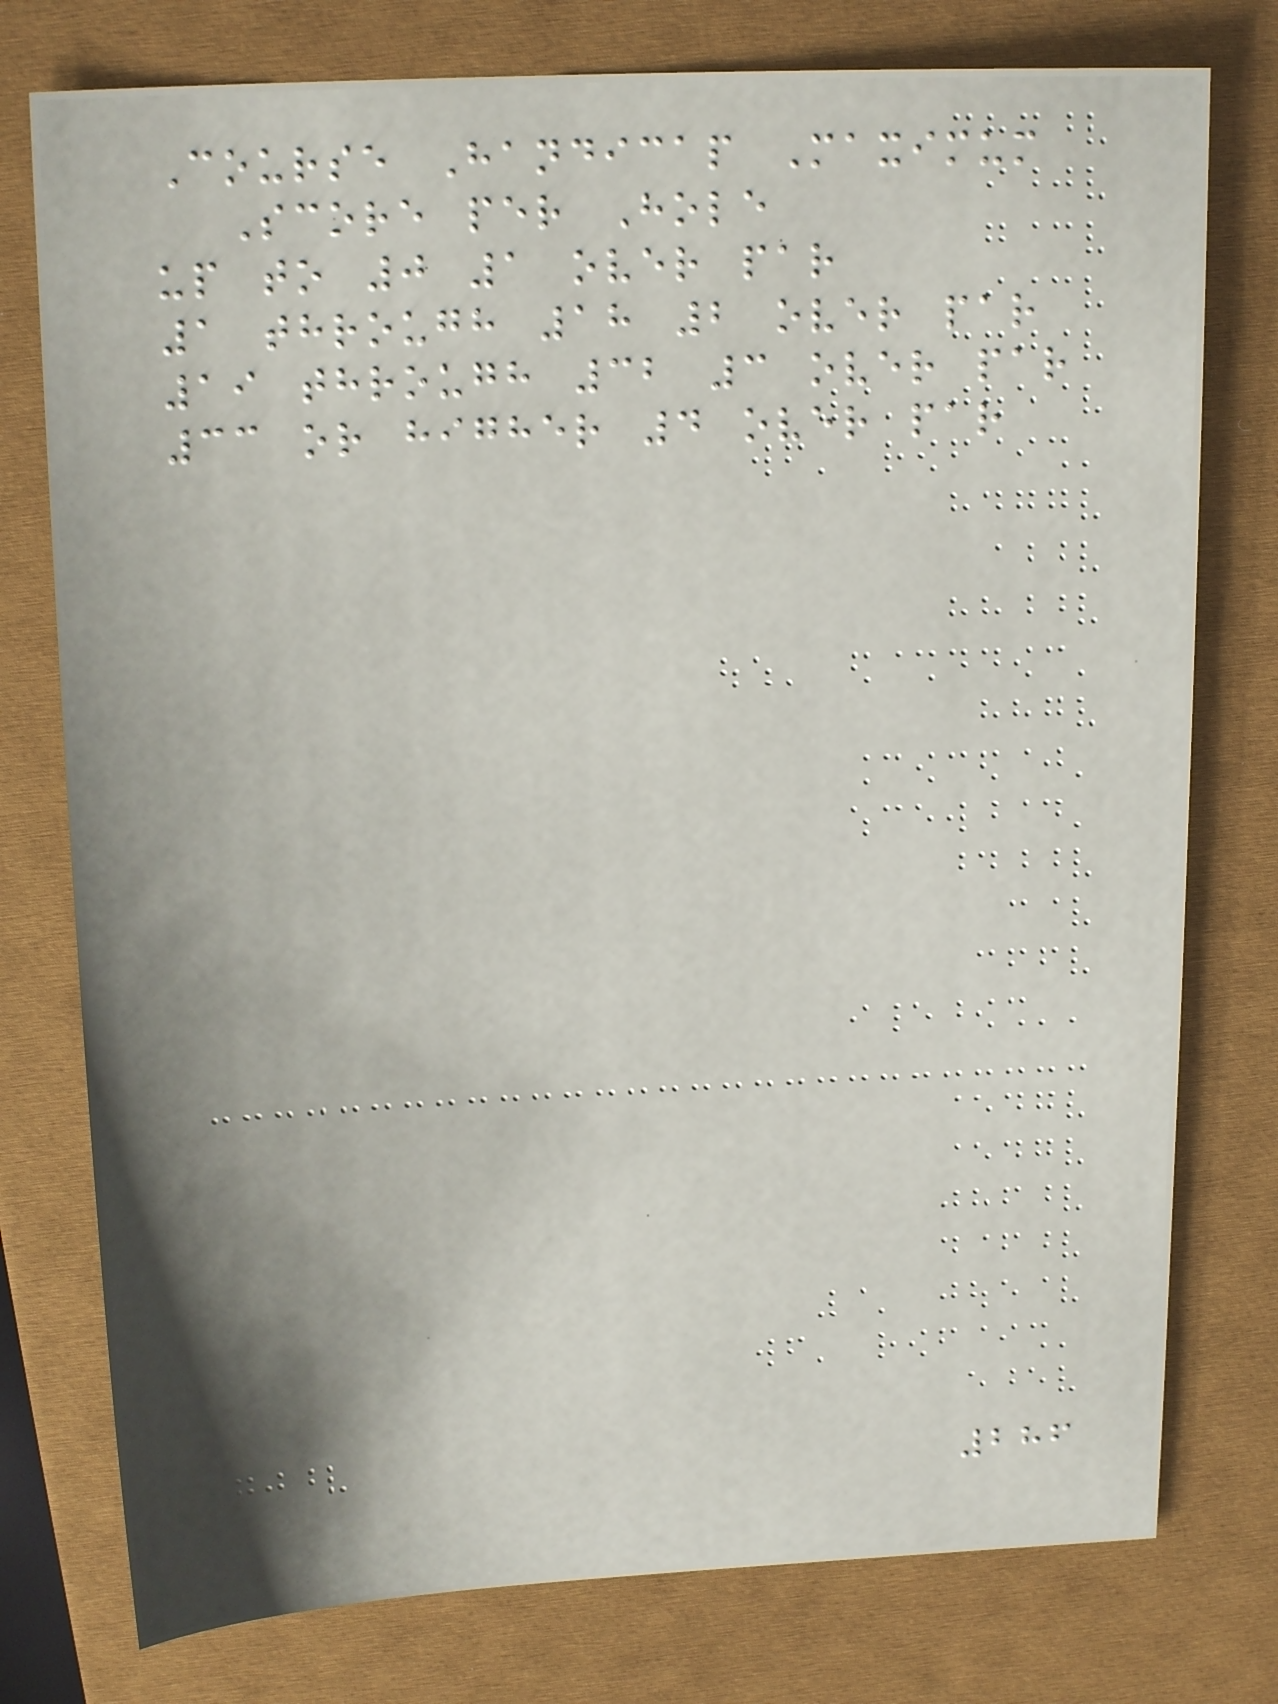Course Handicap Maximum
Score per Hole
up to 0 1 over par
1 through 18 2 over par
19 through 32 3 over par
33 or higher 4 over par
286
